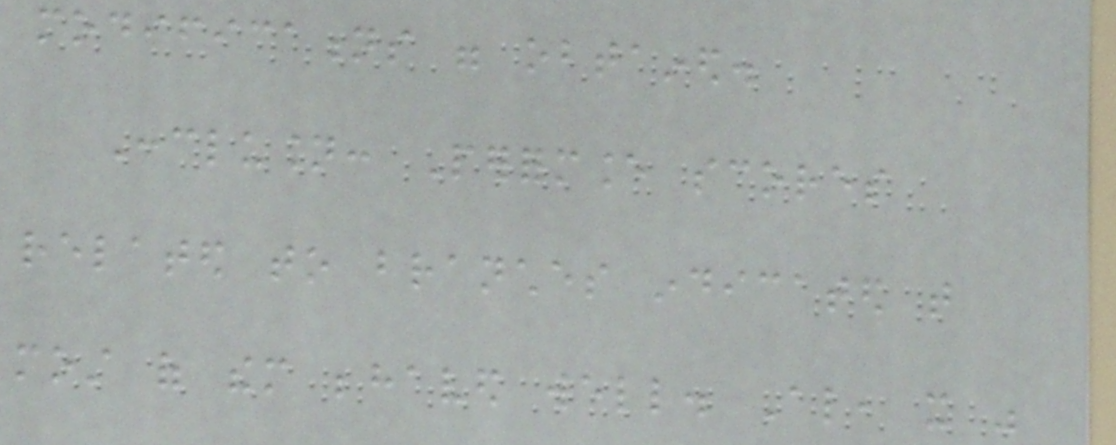modifications were obtained.
Conclusion: Performance scores
related to branches indicated that
most of them behaved well. Also, it was
